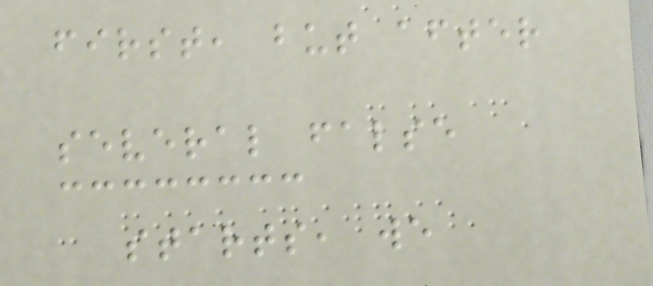first, but after
several false
starts, we
